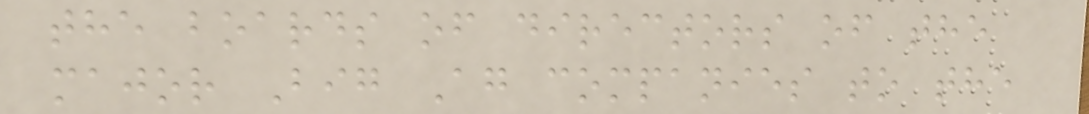the boards of directors of the
major Big Ag companies to the
